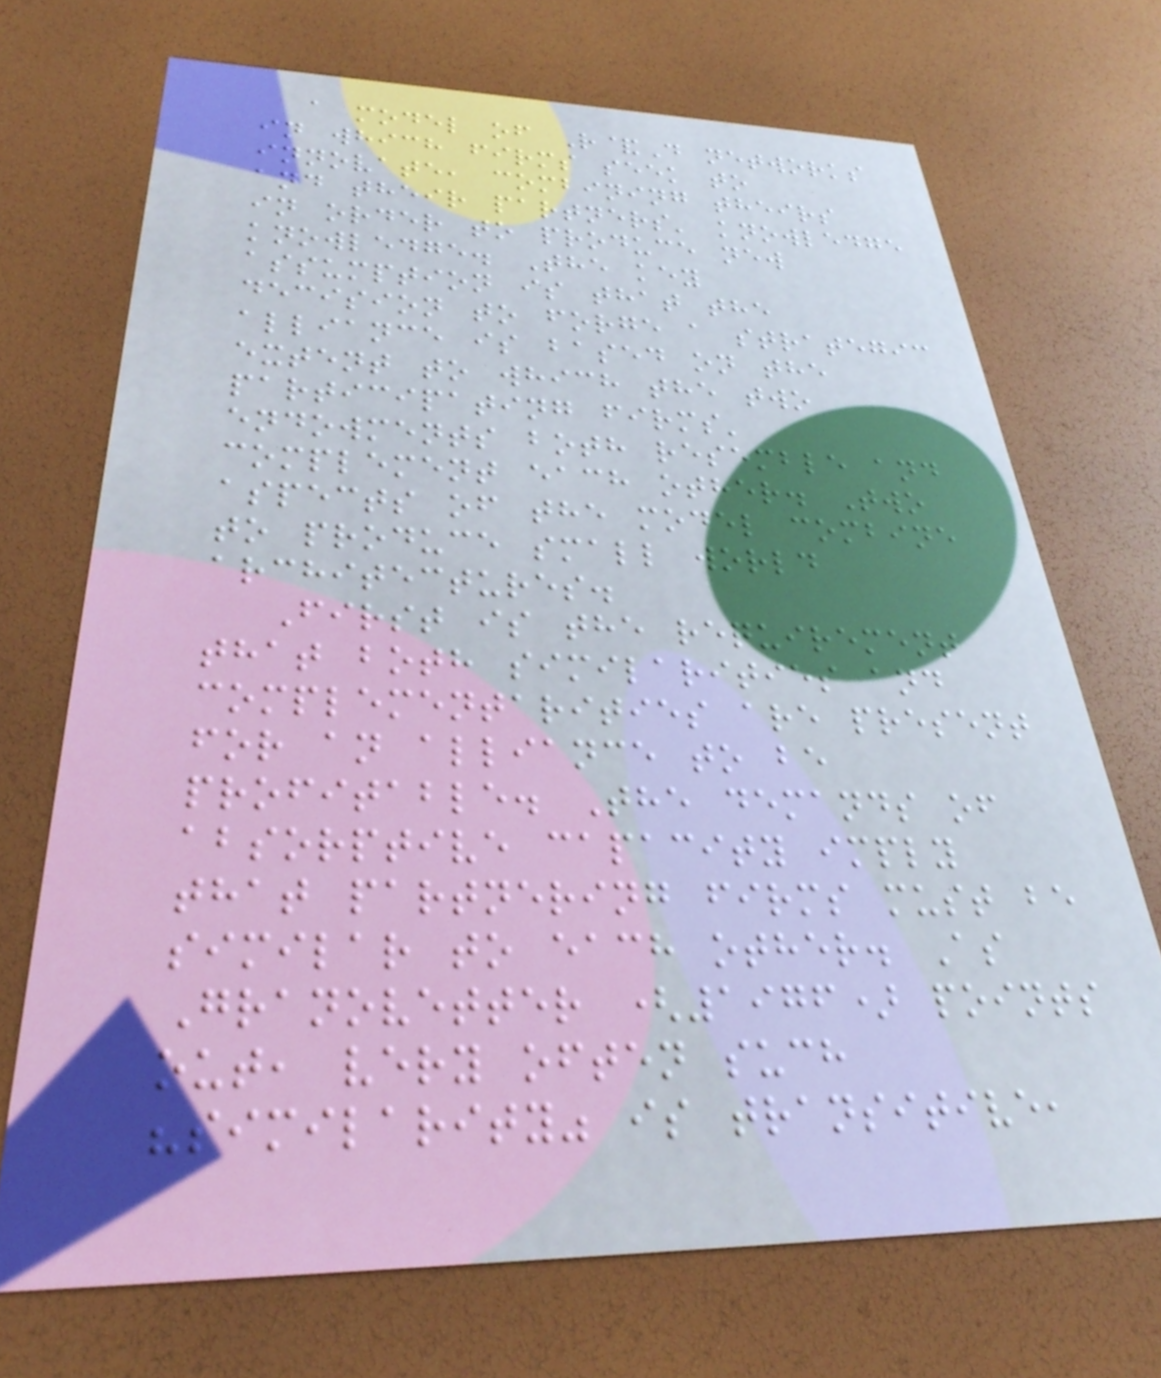a model of R&D networks
in which firms seek to
innovate, combining theirs
and their partners' knowledge
in order to produce new
knowledge. The key
assumption is that the
decision to forge a strategic
alliance is based on the
extent to which the two
participating firms'
endowments both resemble and
complement each other. Two
aspects of the model combine
to produce small world
architectures.
First is the requirement
that both similarities and
complementarities are present
for an alliance to be
profitable. The demands of
absorptive capacity imply
that partnering firms must be
similar to each other. As
Granovetter (1976) points
out, very often such
"similarity" is transitive,
